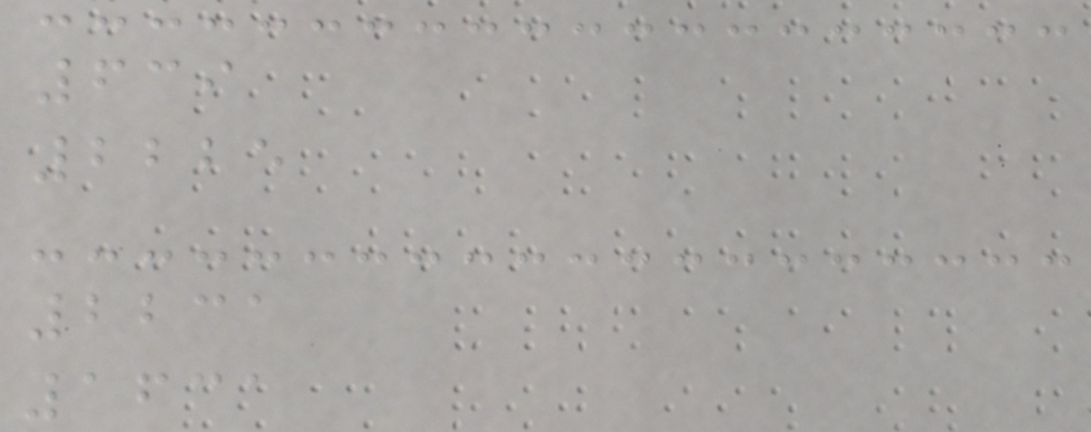639
2225
2231
1631
